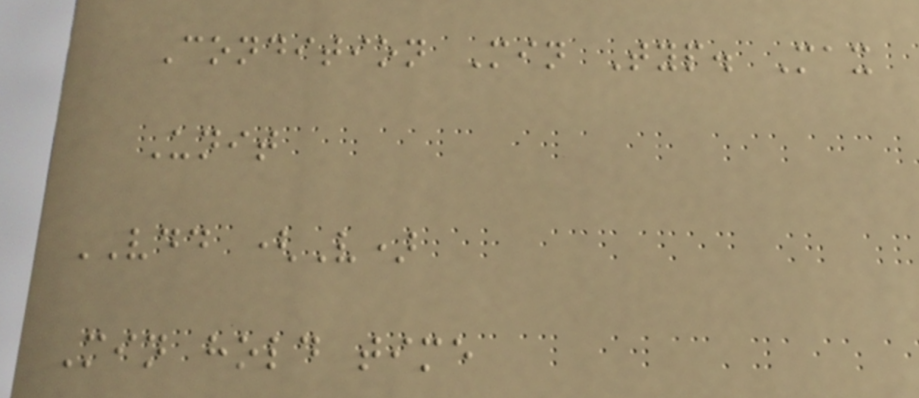Condition Min Typ. Max
Unit
VDD (V)
Min hold time
